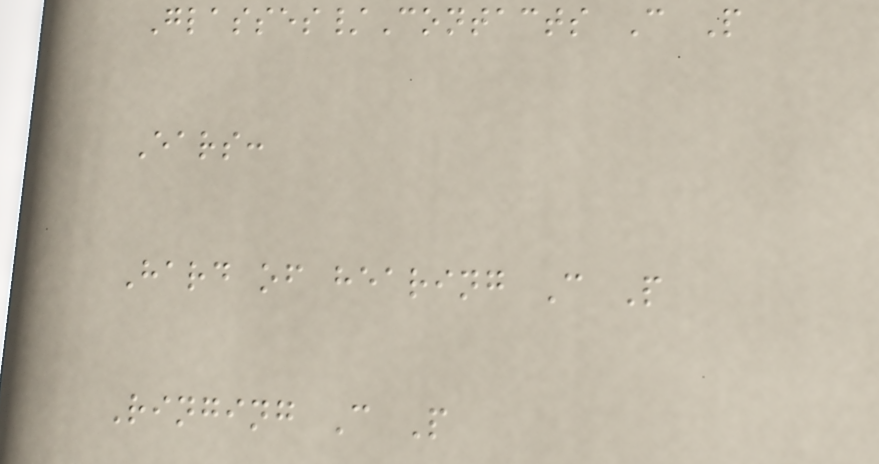Glasses/Contacts C P
Ears:
Hard of hearing C P
Ringing C P
